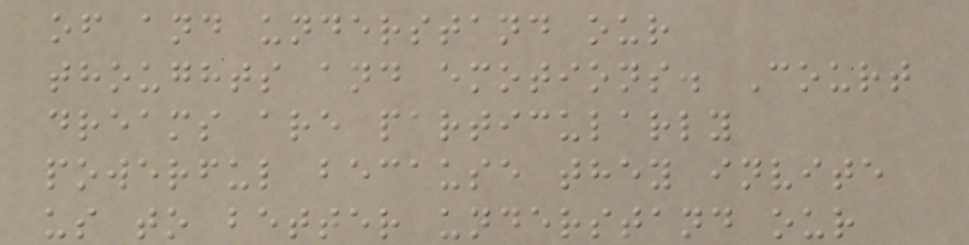of and understand our
thoughts and emotions. Court
dreams are particularly
powerful because they invite
us to better understand our
